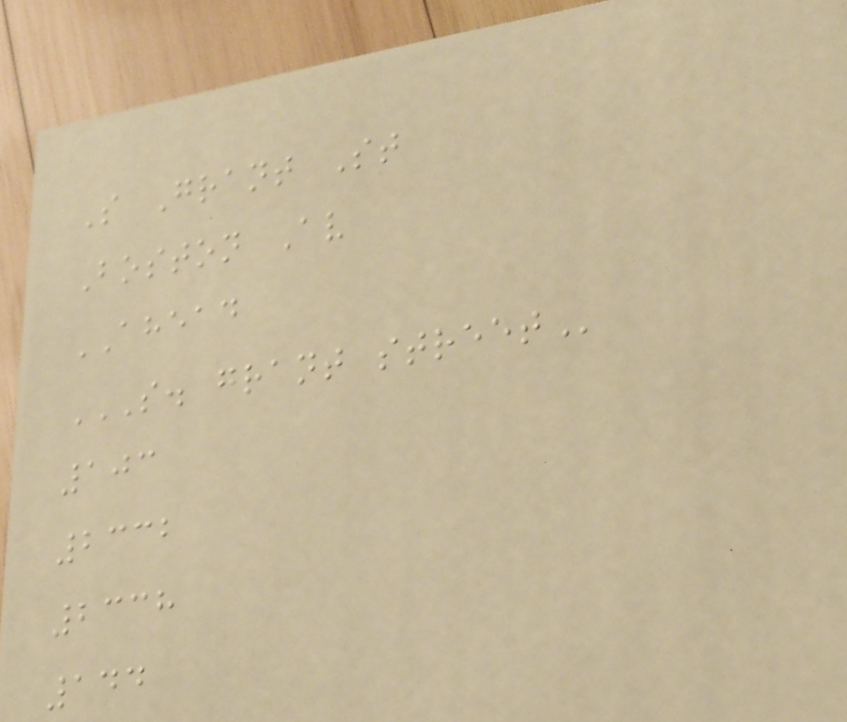S Grant St
Boston Av
AHEAD
S. GRANT STREET
103
2332
2338
144
